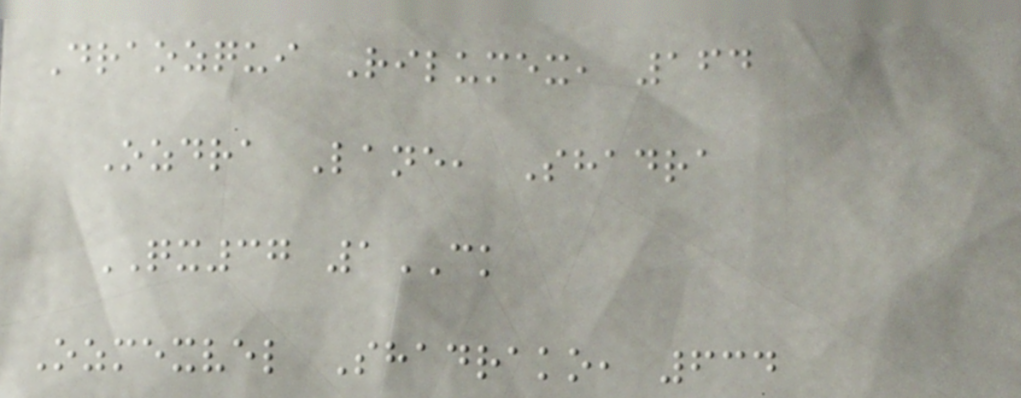Draozqui Rilumex, 164
Ozdra Lane, Shadra
QX37 1CK
Ozmexvel Shadrako, 634
